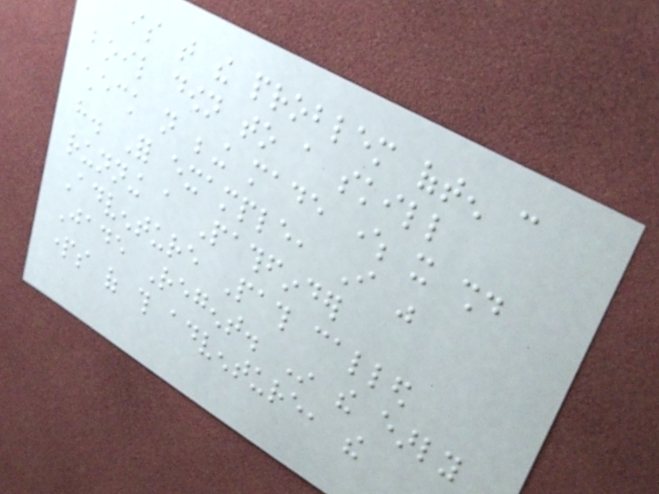is that the problem often can
boil down to a skill
check not being made where it should
have. For example, I was
running a Pathfinder
Adventure Path called
Jade Regent. In the early
parts of this adventure, the
